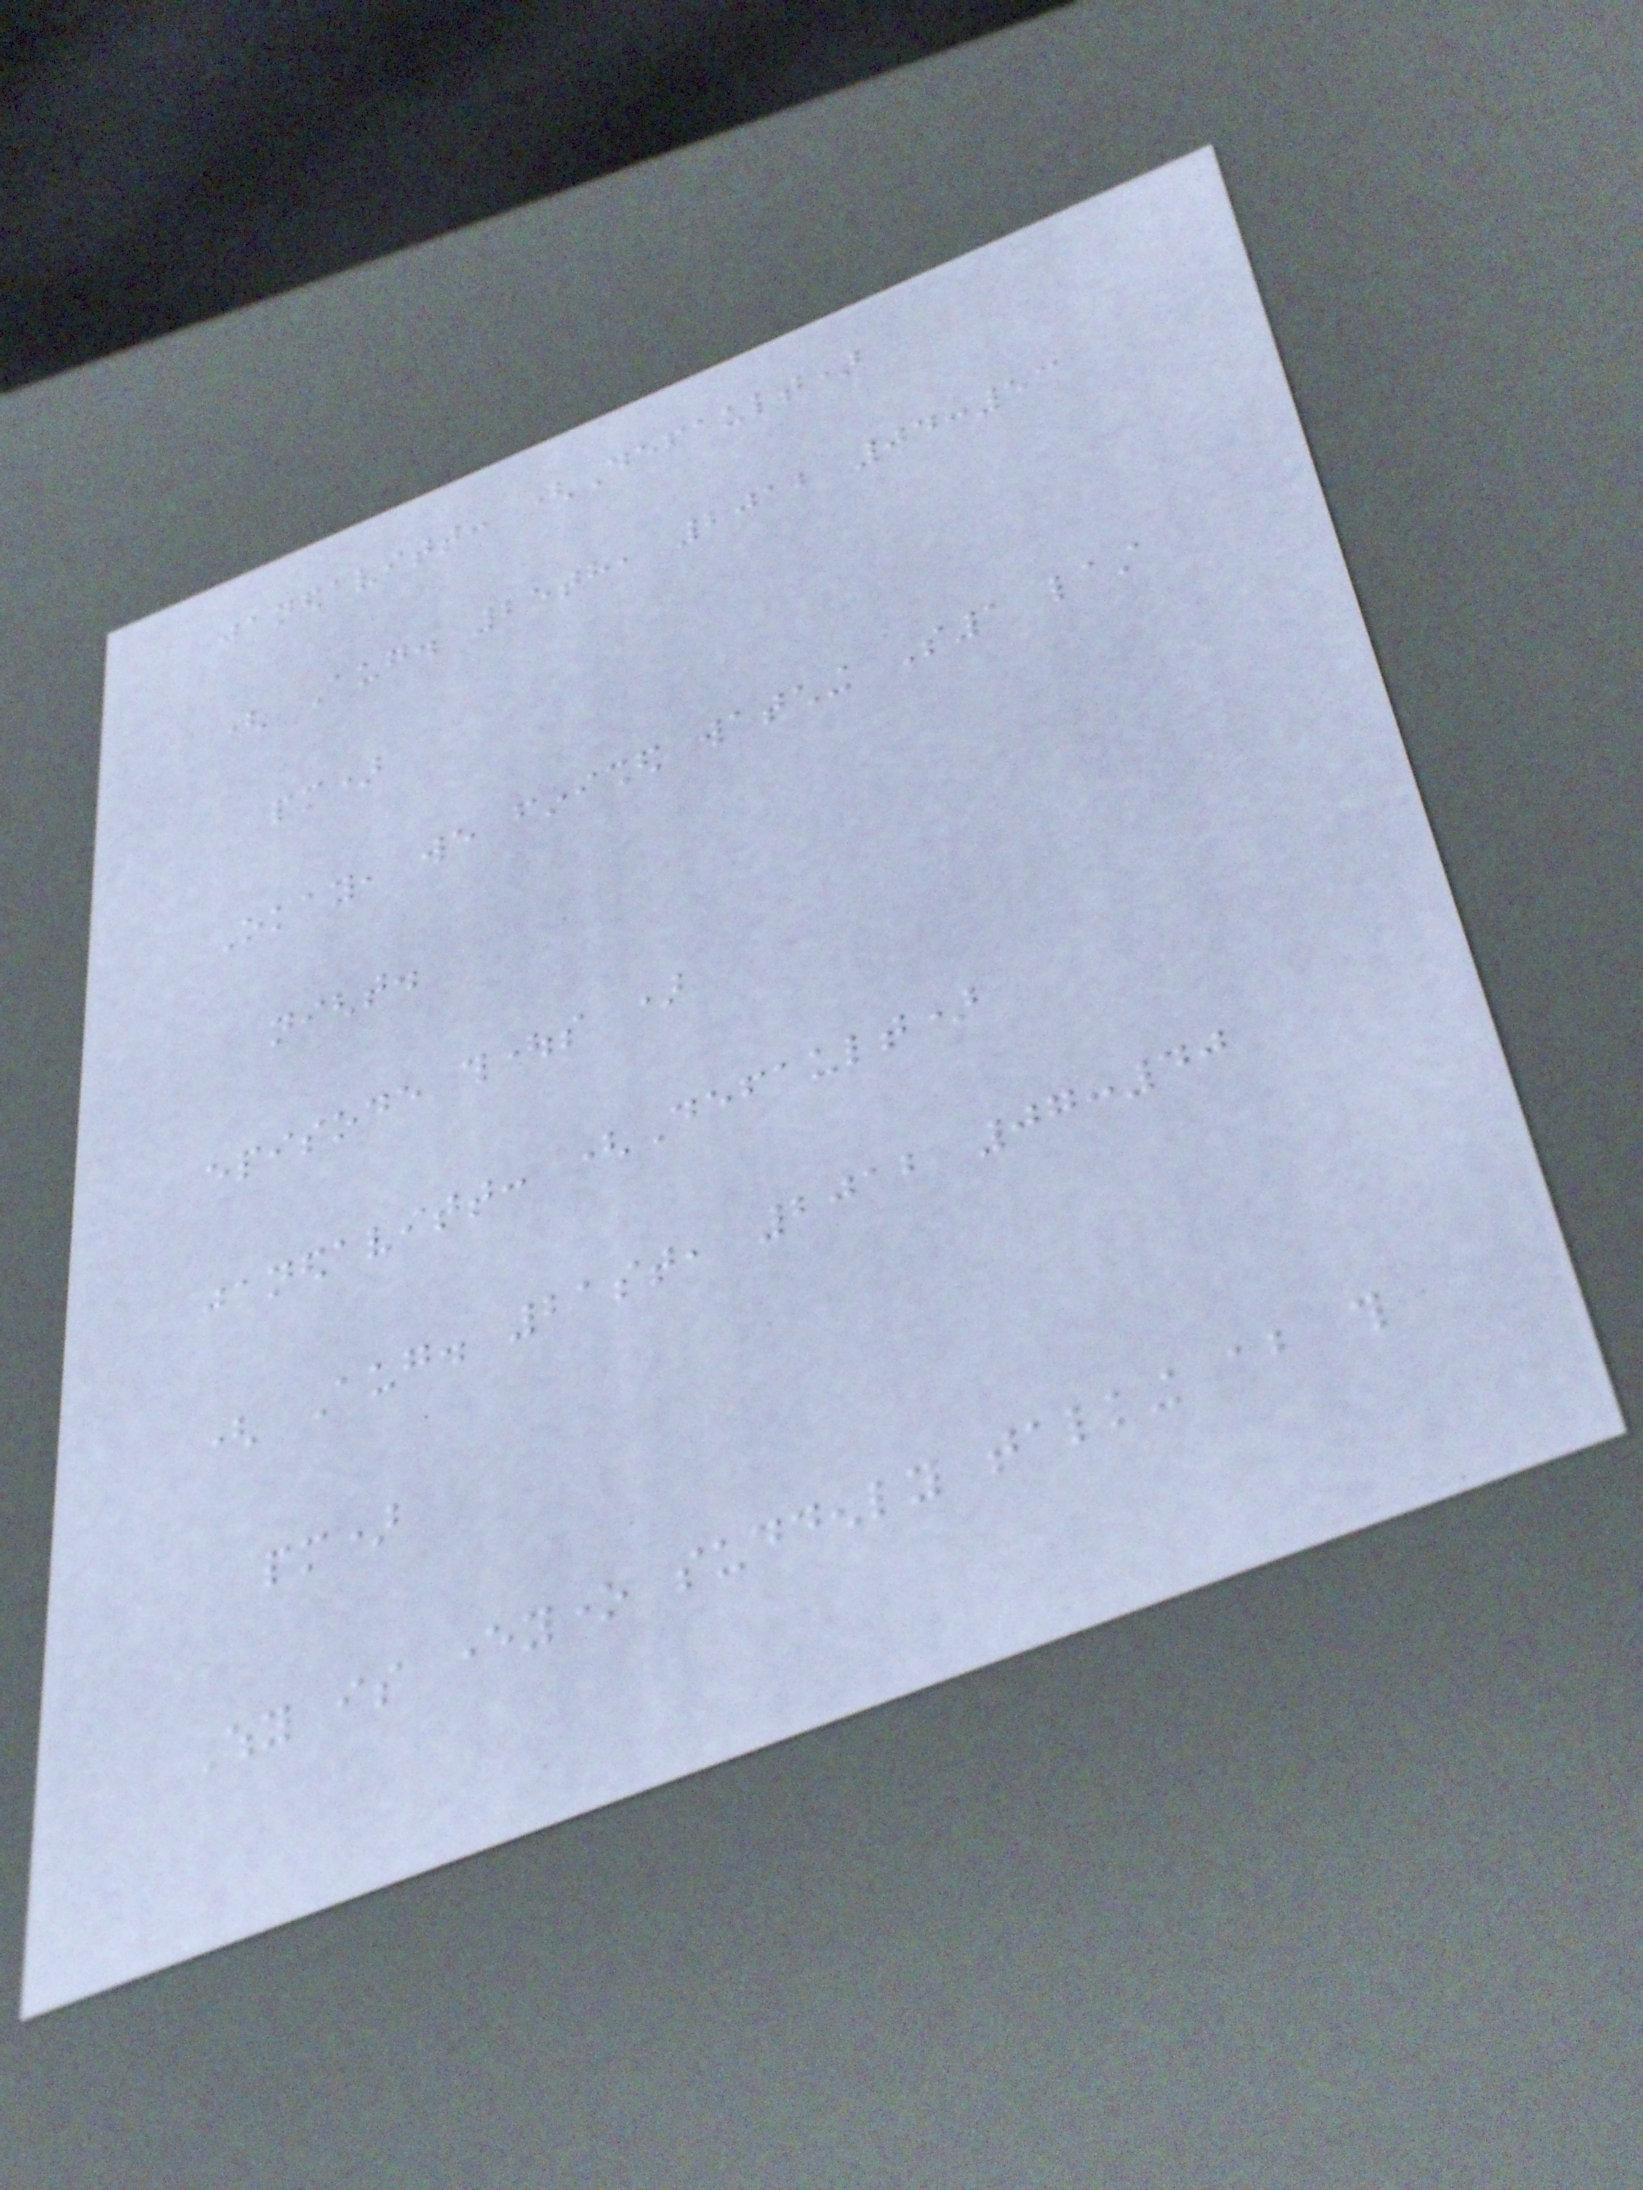janedavitt: (Default)
( Aug. 25th, 2012 04:53
pm)
Okay, we finished watching S1 last
night.
episode thoughts )
janedavitt: (Default)
( Aug. 21st, 2012 07:40
pm)
Why is everyone suddenly talking about this
